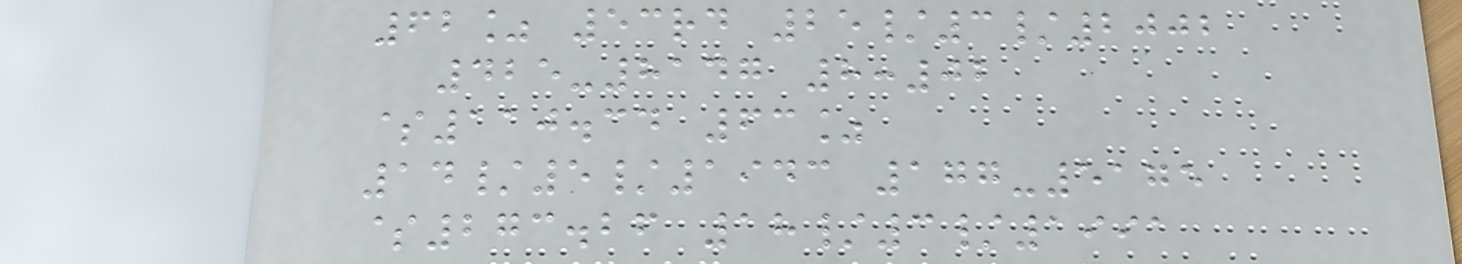62% 53rd 25/3/2002
425-8147 8:02
$110.34 63%
14/5/1943 177-5175
$273.26 18/3/1991
